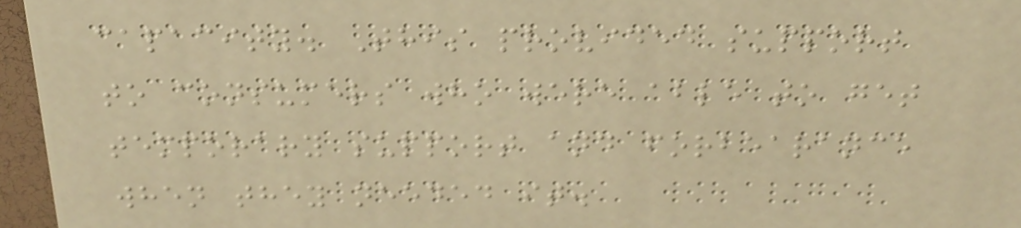capacity. This provided support
to consumers who were able to get
temporary support and forbearance
when they needed it.
